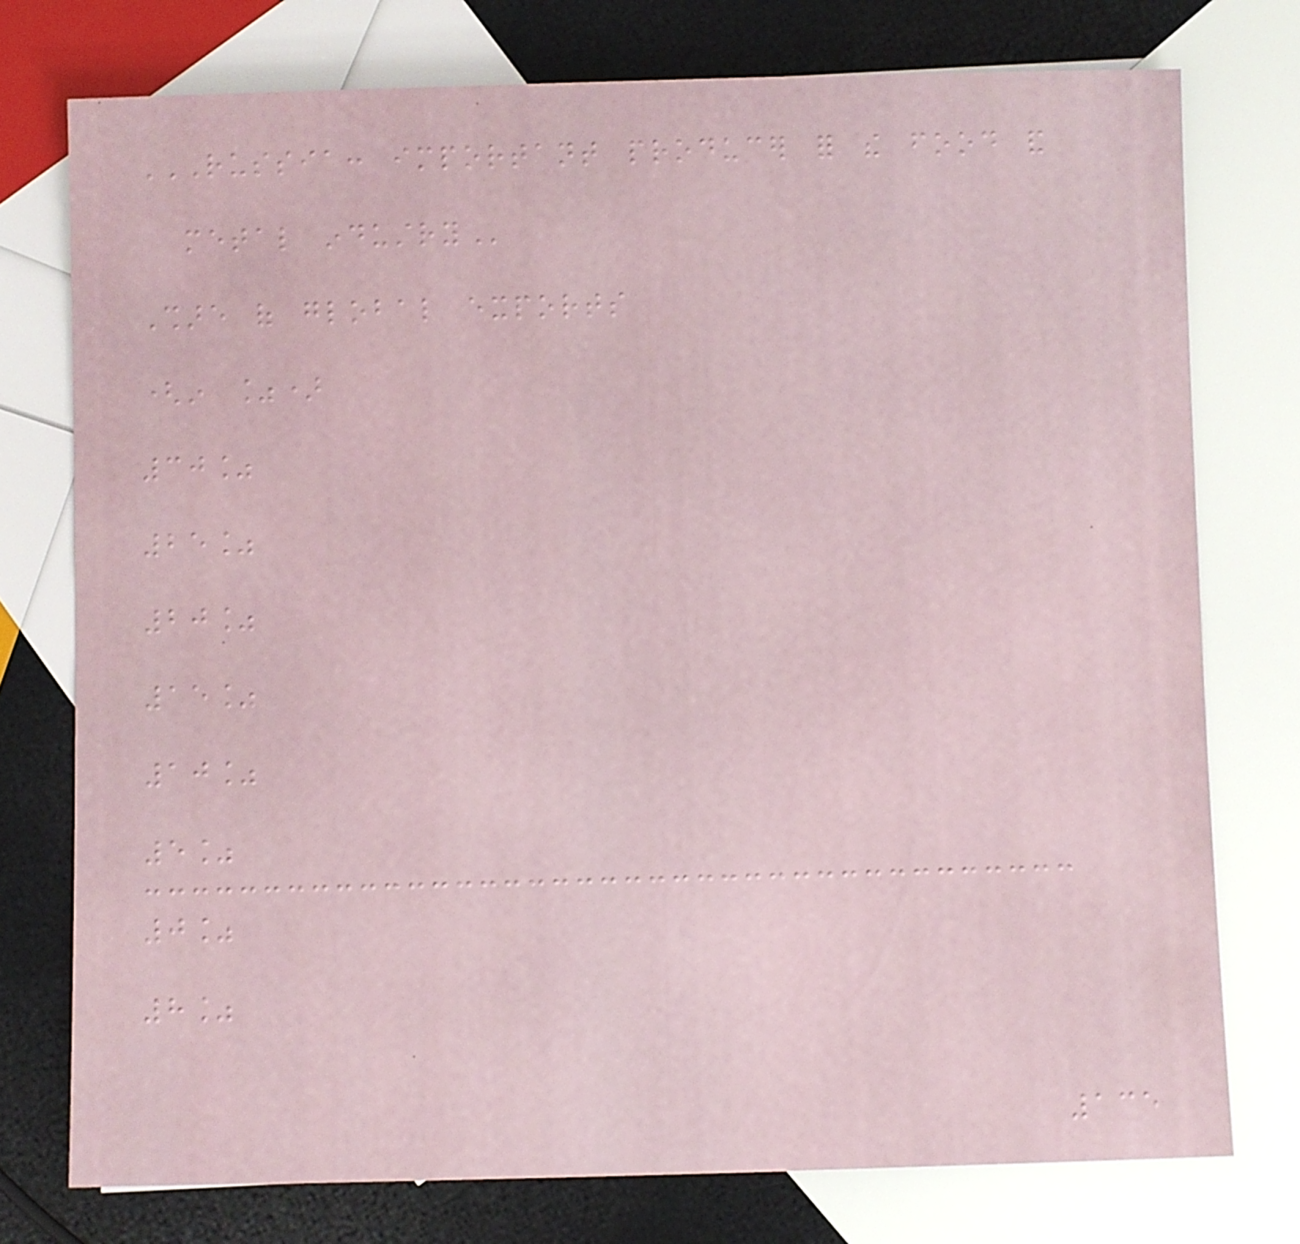RUSSIA: IMPORTANT PRODUCER FOR THE FOOD AND
METAL INDUSTRY
Share of global exports
(in %)
30%
25%
20%
15%
10%
5%
0%
8%
135
